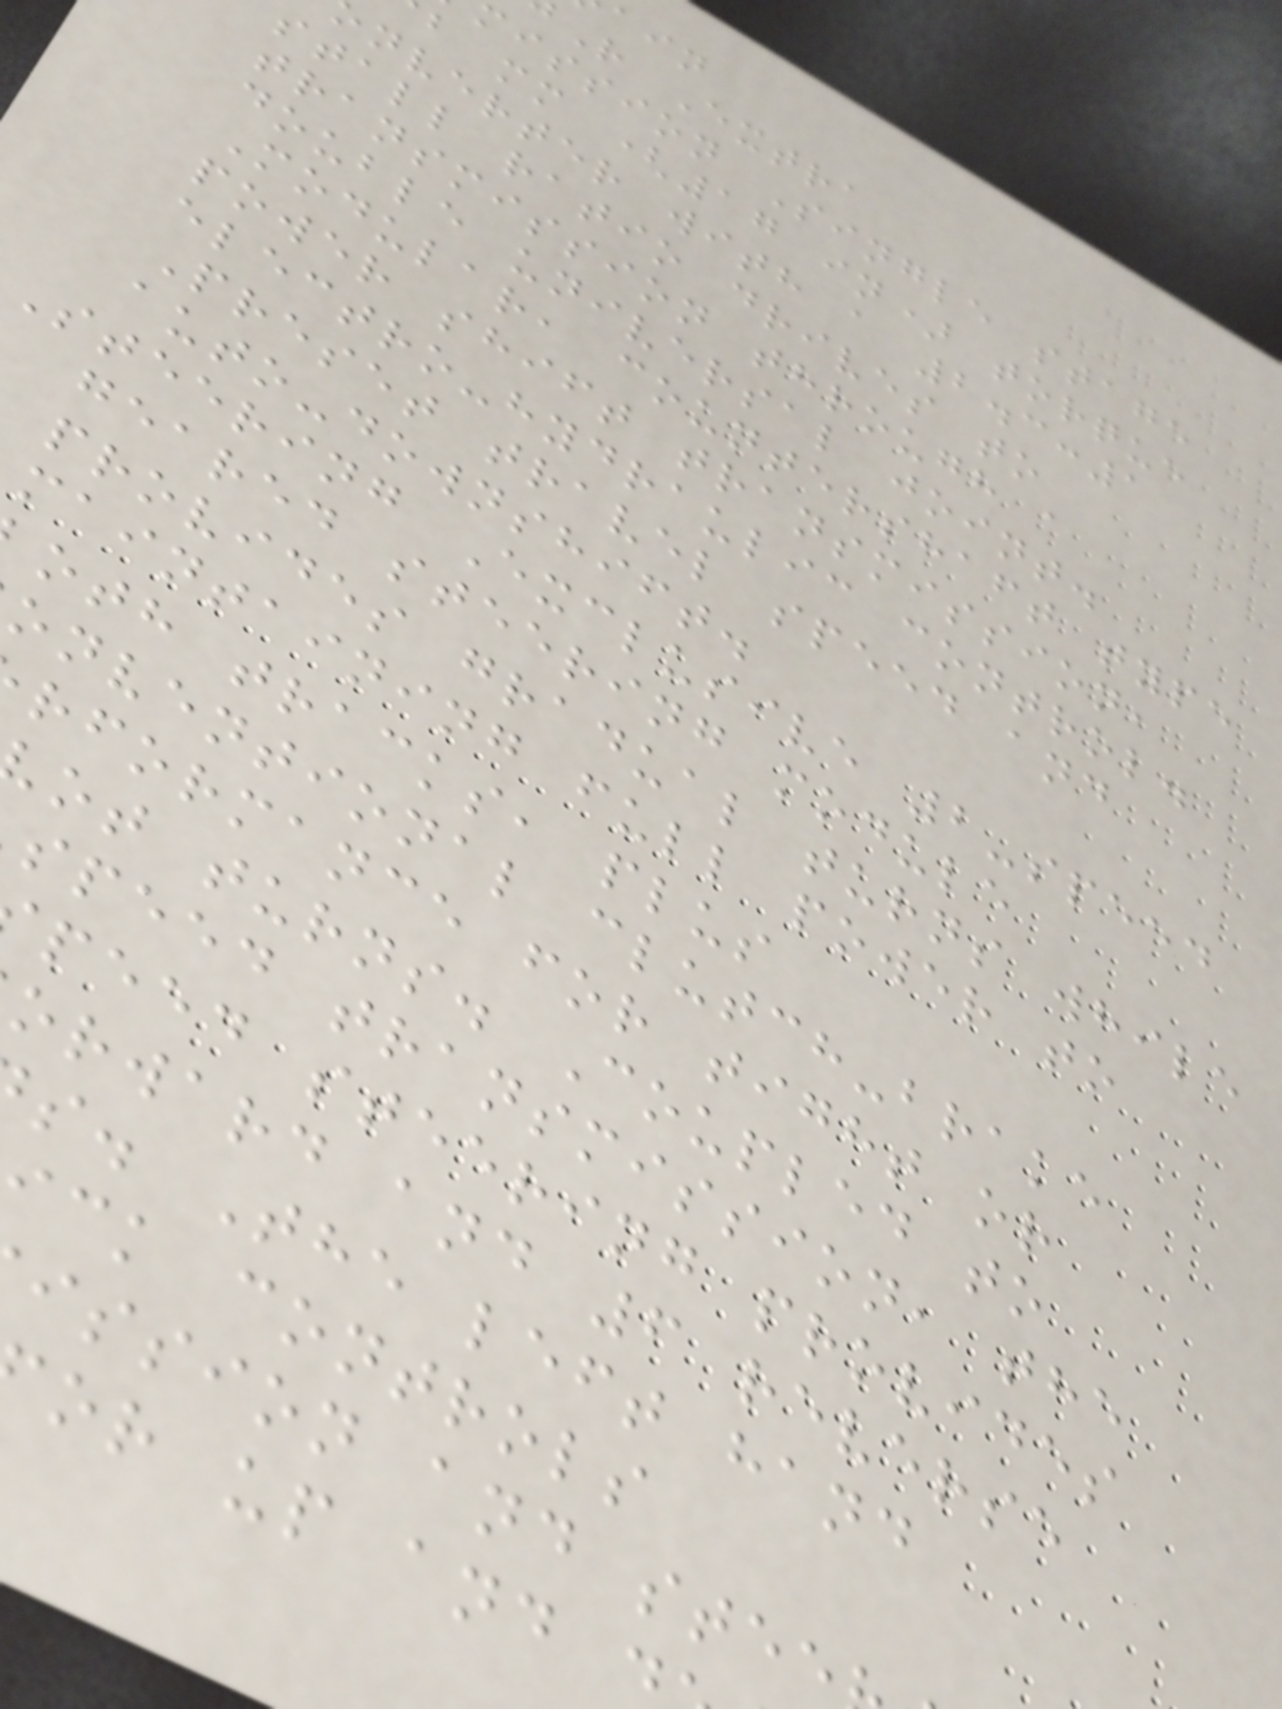R Extra
mission Single stage
b mm (17 in) torque
nverter with a 2.3:1
stall ratio drives to
transmission through a
double universal joint.
Modular, countershaft type
power shift transmission,
electro-hydraulic control.
Preset travel speed and
auto-downshift.
Steering Exclusive 2-speed
geared steering module
provides gradual turns while
maintaining full power to
oth tracks, plus
onventional clutch-brake
rformance for tight or
ot turns. Coupled to
speed transmission, the
peed steering provides
orward and 6 reverse
s. The left hand
ck controls
ission and stee
or up and
